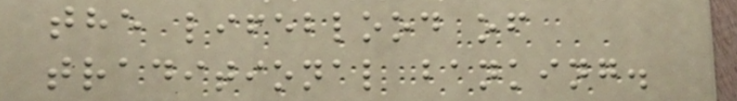the lifeblood of
traditional banking.
